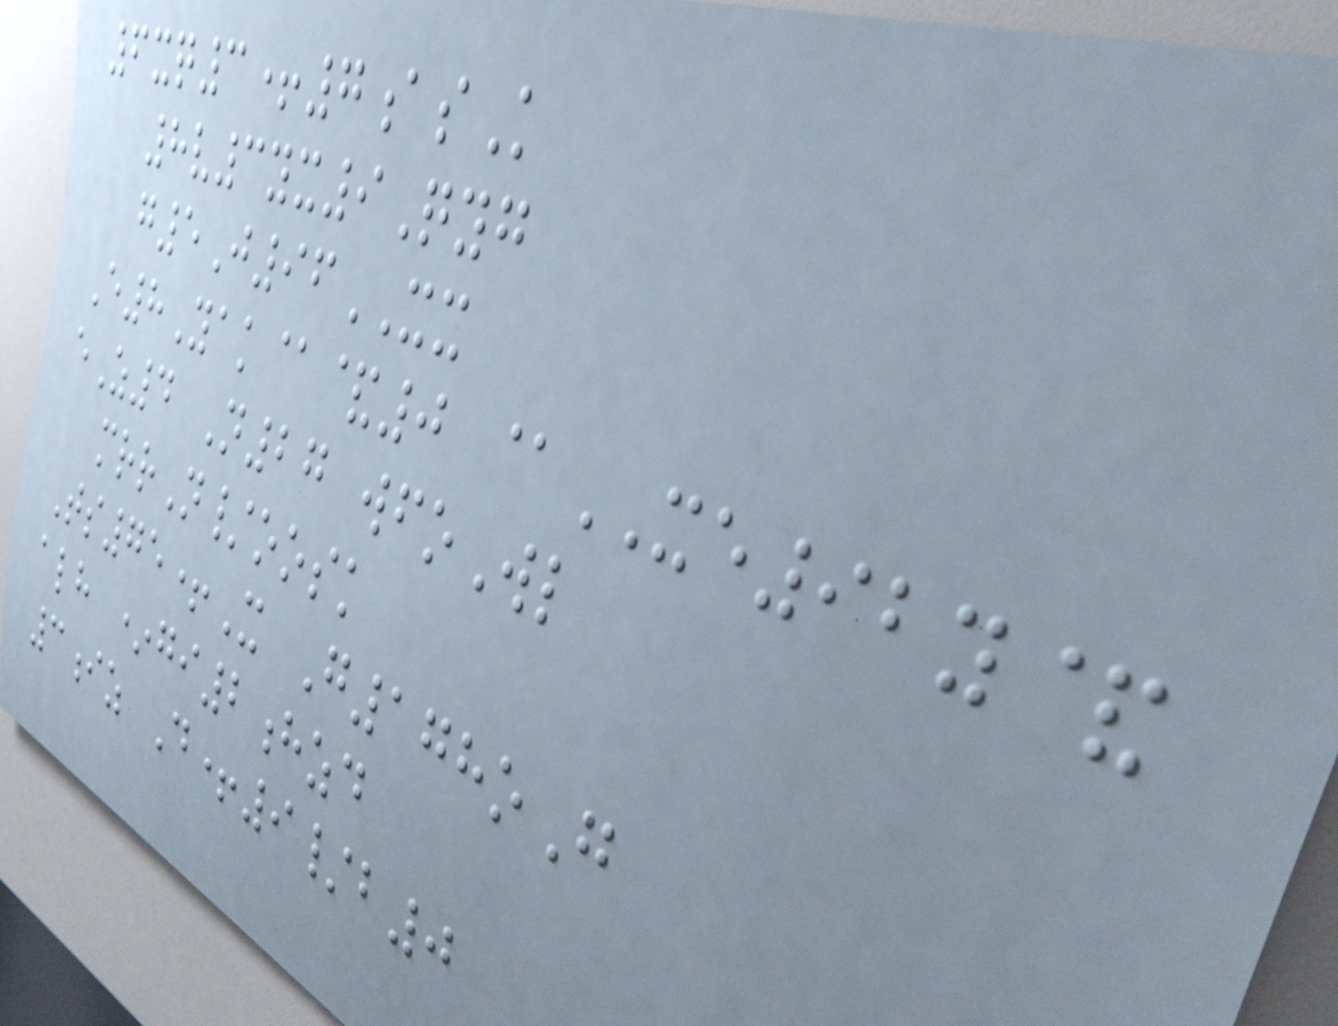6xq3+7asK
8v3yx9Qyg
g5J96XX
E8Yak@&0 @XE92y&
eZ4 N27 wfoWl
mrrN/oosk
Ts75+X G178oG
alh *gi2hzd
3iz D+9/b0
